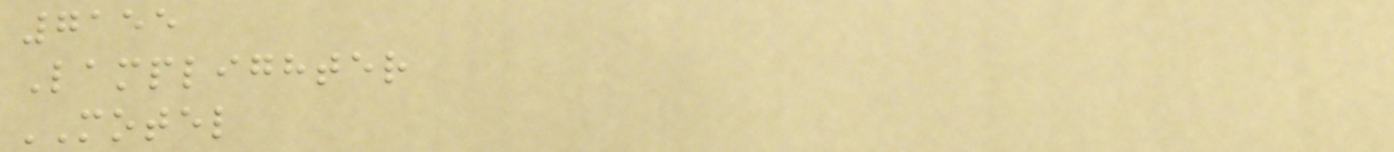7155
Lamplighter
MOTEL
